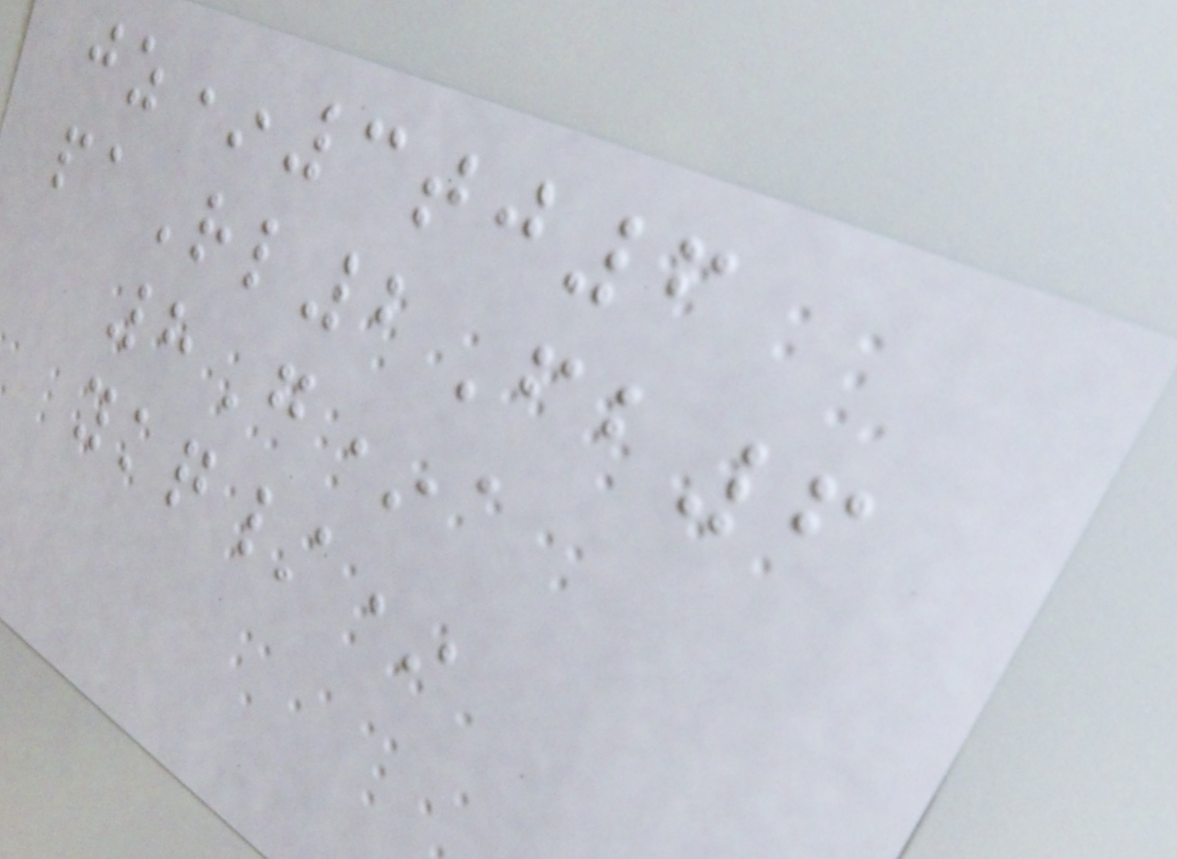jz*3tj6
paRl2Fb6
8G*a
ykq/*
